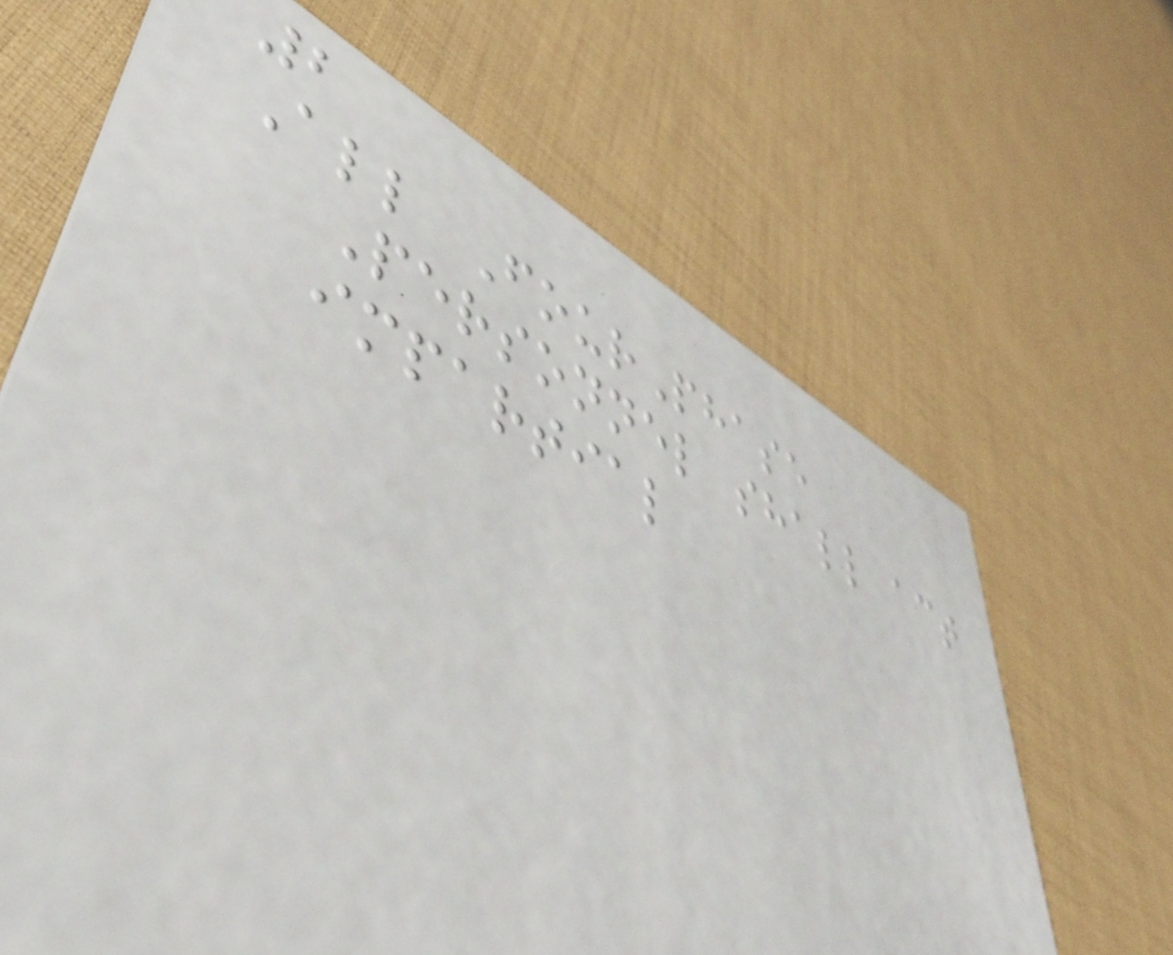2
All FourPhase
Personnel shall act
impartial
